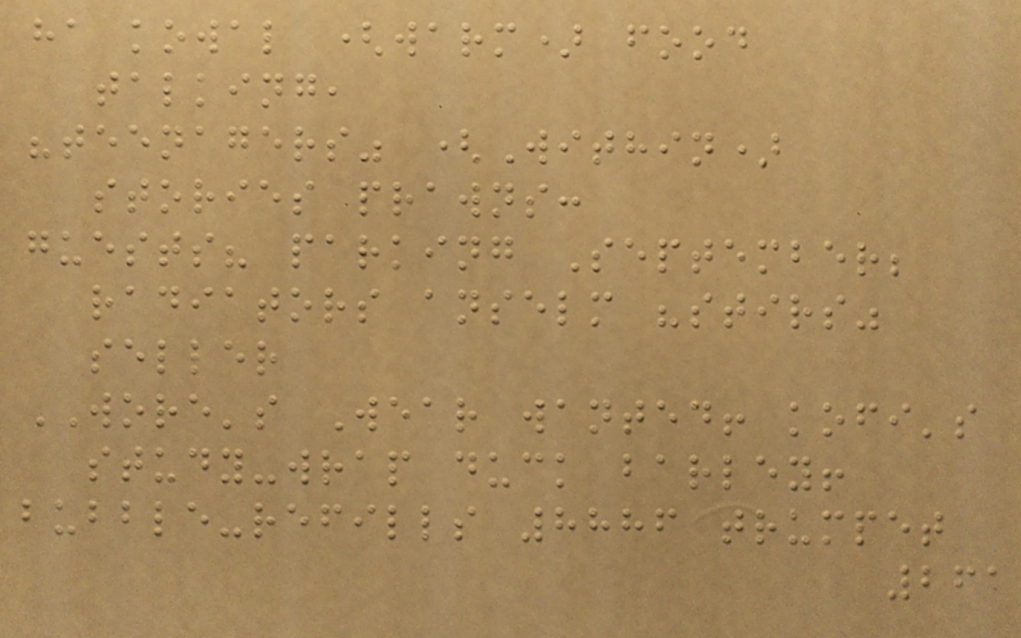ha kowal (warm) food
talking,
"teenagers" (Within)
stories prawns:
guests? parking September;
radiators anselm "stirs"
seller
WORE's Wear wanted! kofi's
study-wrap duck barley!
bubble-refills 8886 trumpet
261
